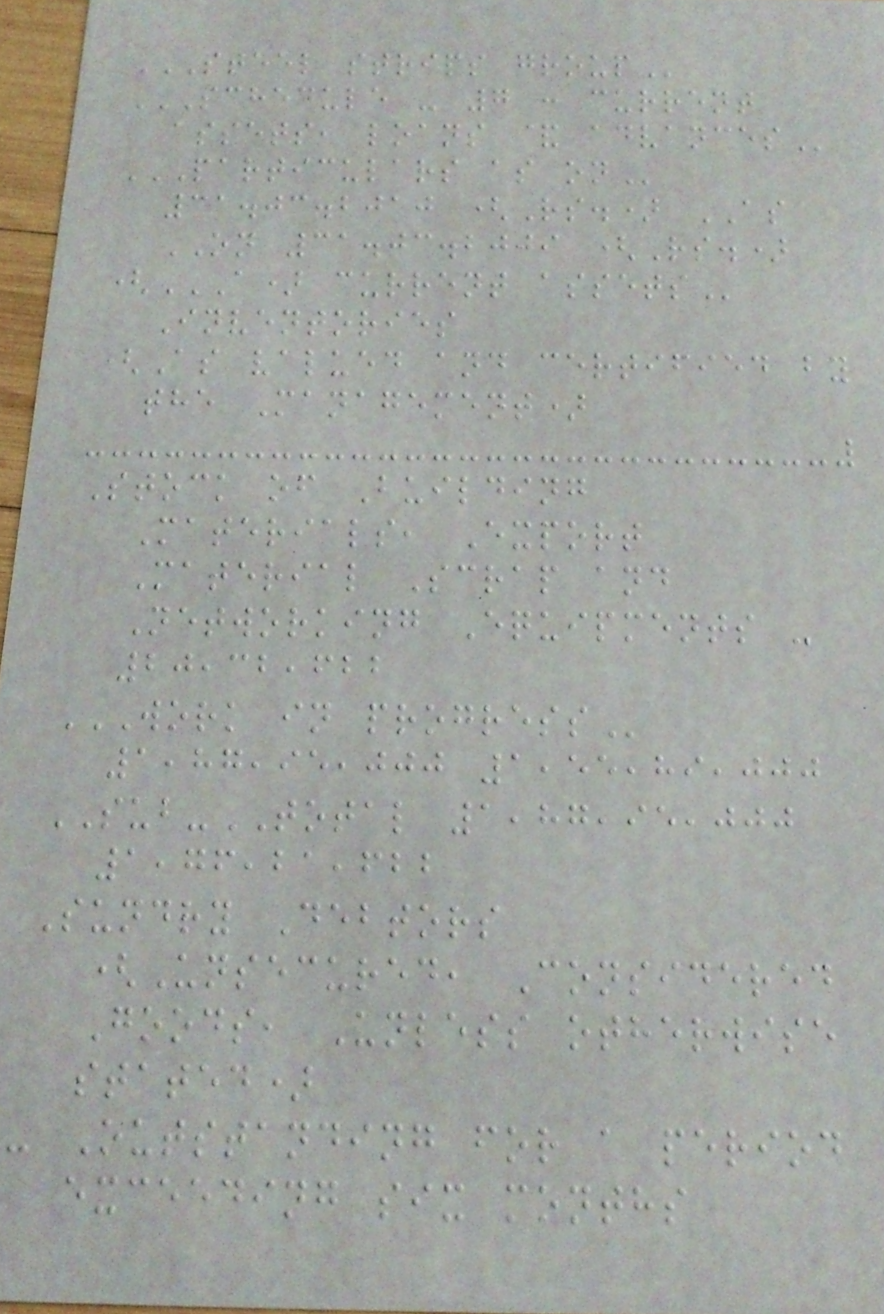STEEL STRIPS GROUP
SCHEDULE - 7 : CURRENT
ASSETS, LOANS & ADVANCES
PARTICULARS AS ON
31.03.2010 (Rs.) AS
ON 31.03.2009 (Rs.)
(A) CURRENT ASSETS
Inventories
(As valued and certified by
the Management)
Stock of Building
Materials, Export
Material Scrap and
Networking Equipments -
20,32,622
WORK IN PROGRESS
1,87,95,000 1,55,89,000
SUB-TOTAL 1,87,95,000
1,76,21,622
Sundry Debtors
(Unsecured, Considered
Goods, Unless otherwise
stated)
- Outstanding for a period
exceeding six months
